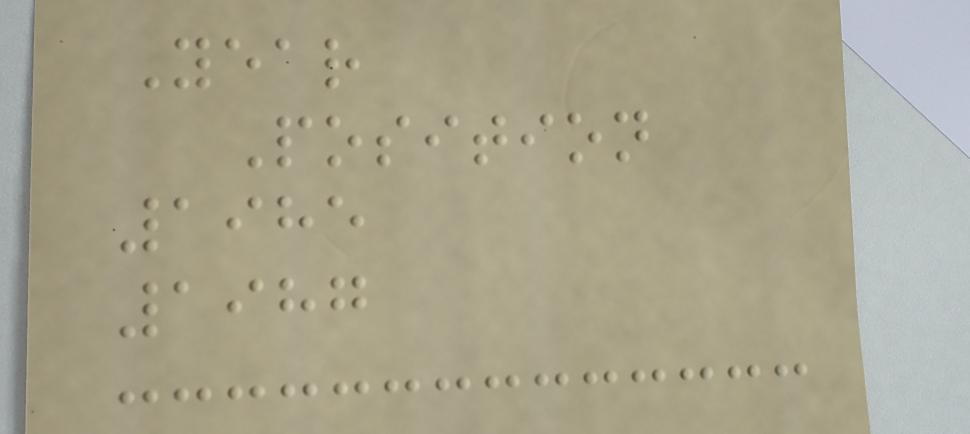Year
Position
1985
1987
